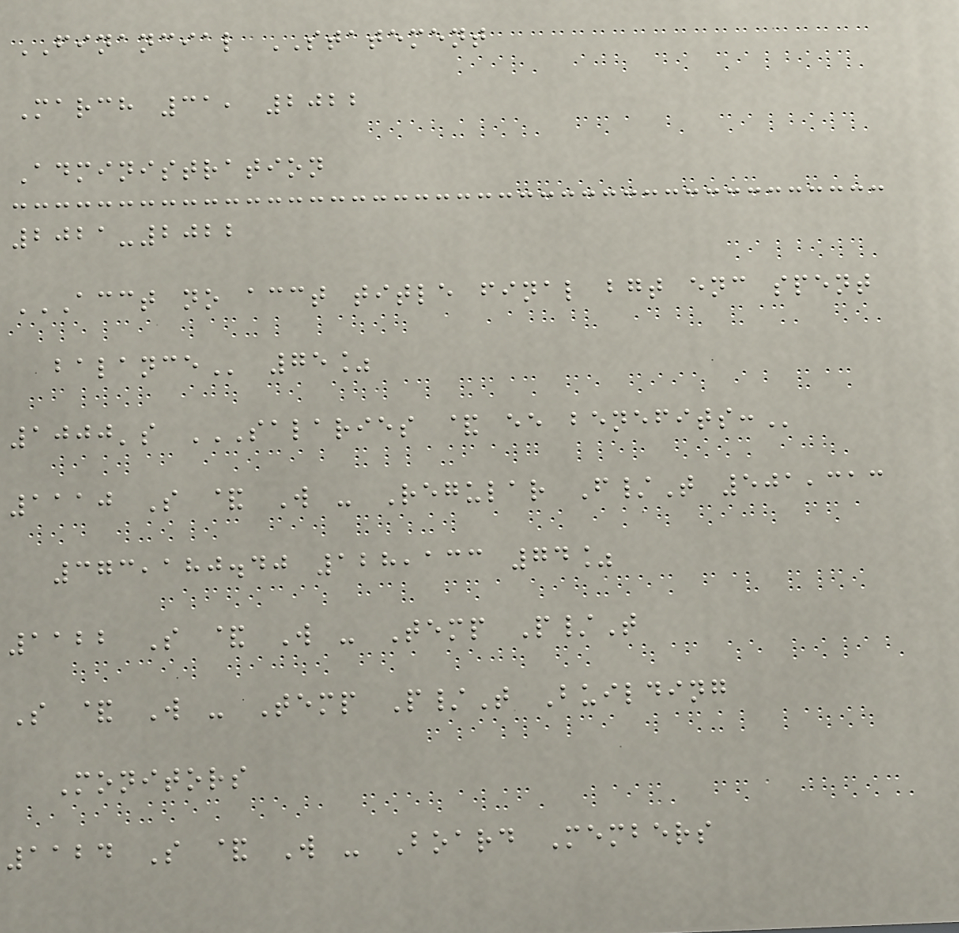FINANCIAL STATEMENT
March 31, 2022
Administration
2021-2022
ACCT NO ACCT TITLE FINAL BGT ENC SPENT
BALANCE 75%
1000's SALARIES & EE BENEFITS:
1110 S & W - Regular F/T 501,313
373,180.40 128,133 74%
1122 S & W - Temp P/T
S & W - Temp P/T Building
Monitors
1124 S & W - Board Members
